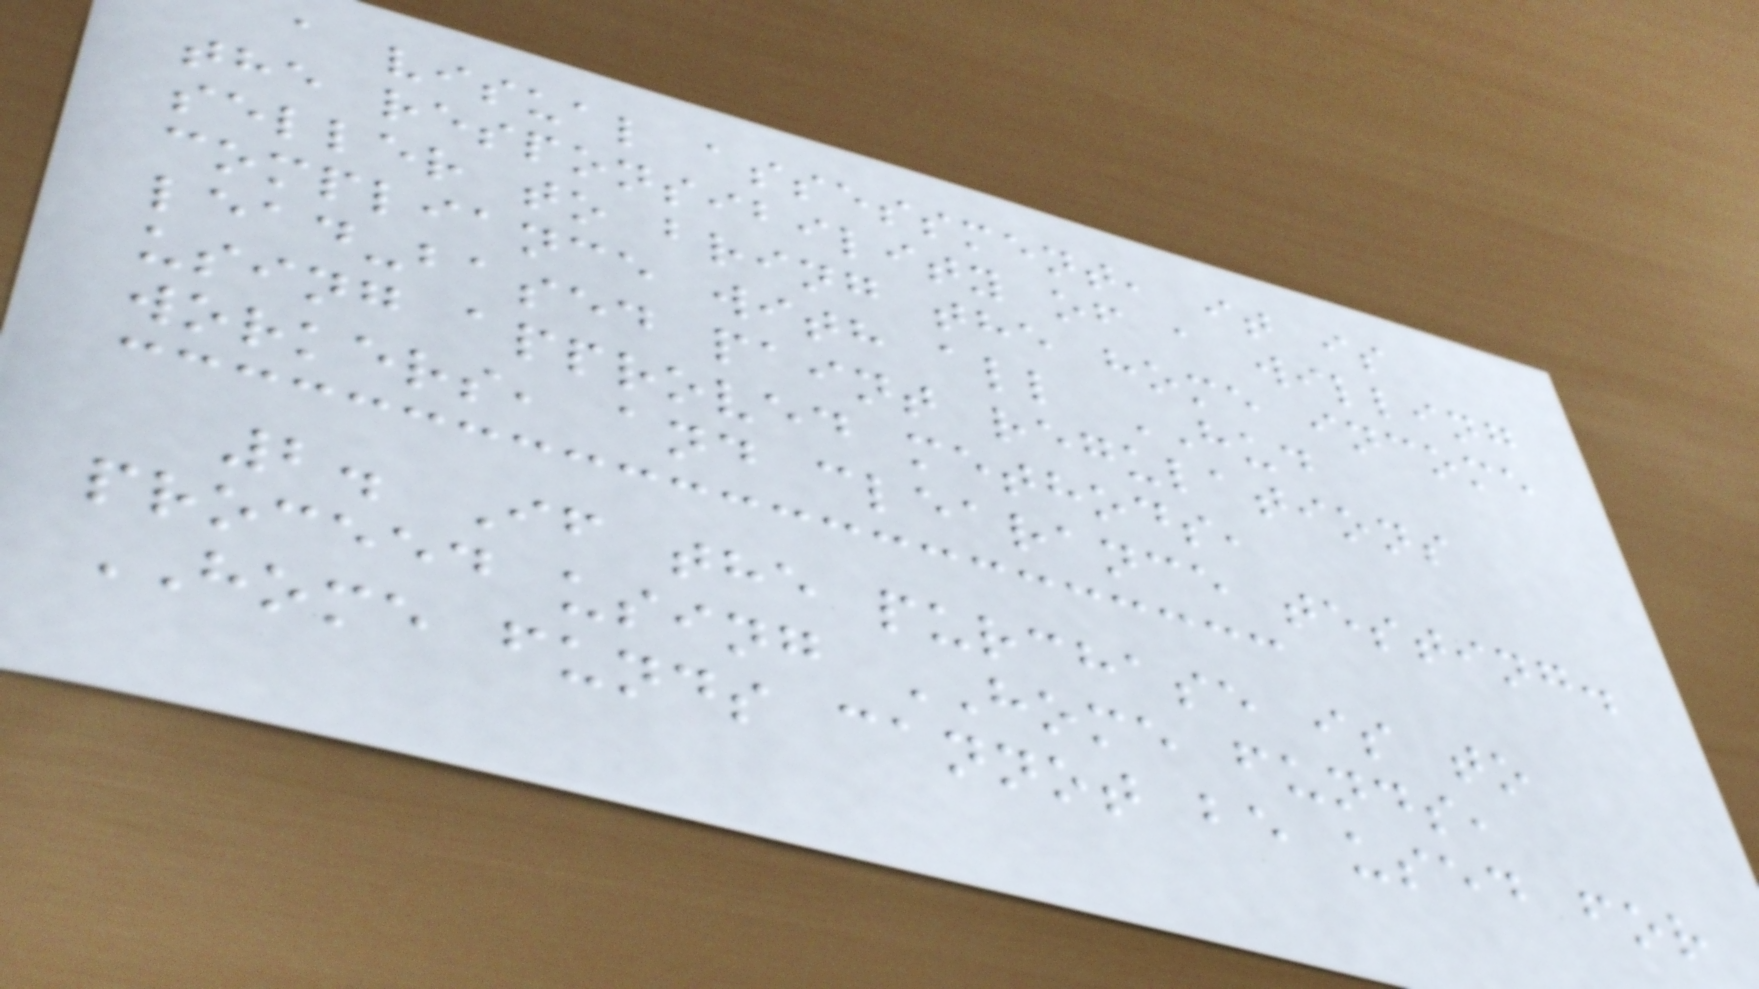a visual assessment, it is
the responsibility of a willing
seller to bring the home income
compliance with all HUD
lead-based paint regulations
using approved methods,
workers, and clearance testing.
2. If the purchase is to
proceed using HOME funds,
HOME funds cannot be used for
